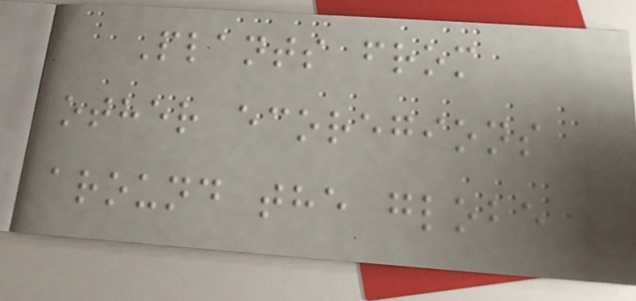Plants from
other ecoregions
around the globe
